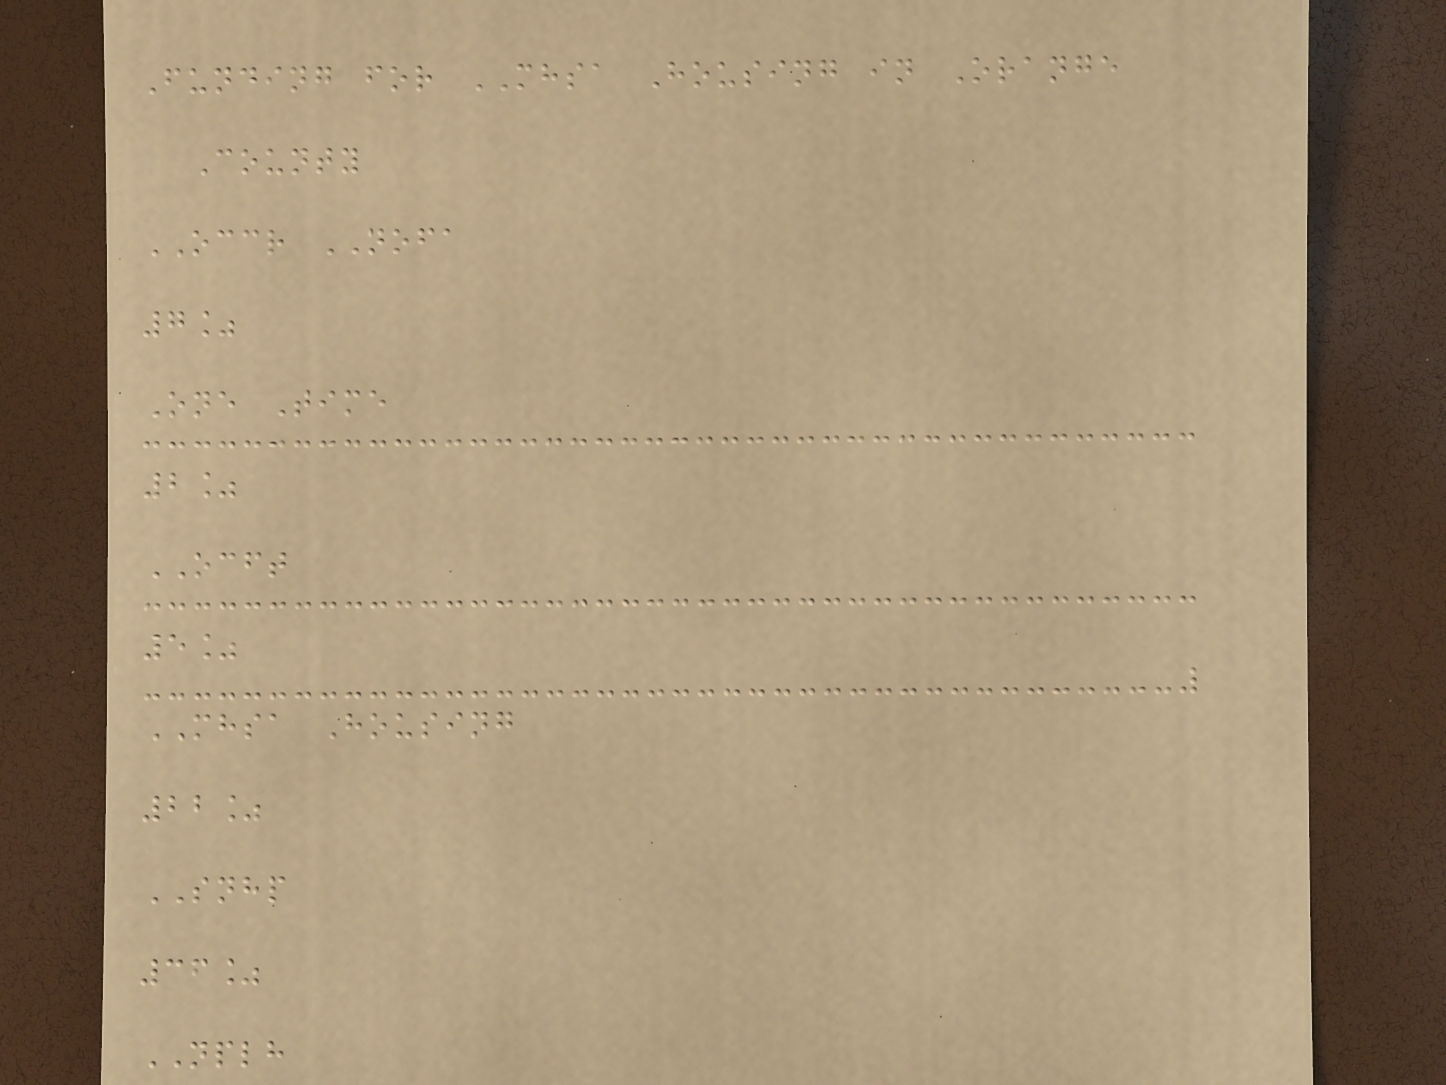Funding for MHSA Housing in Orange
County
OCCR NOFA
7%
One Time
2%
OCFT
5%
MHSA Housing
22%
SNHP
36%
NPLH
